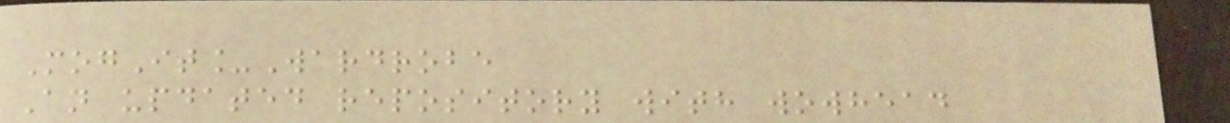MogIt_Wardrobe
An updated repository with wowhead
